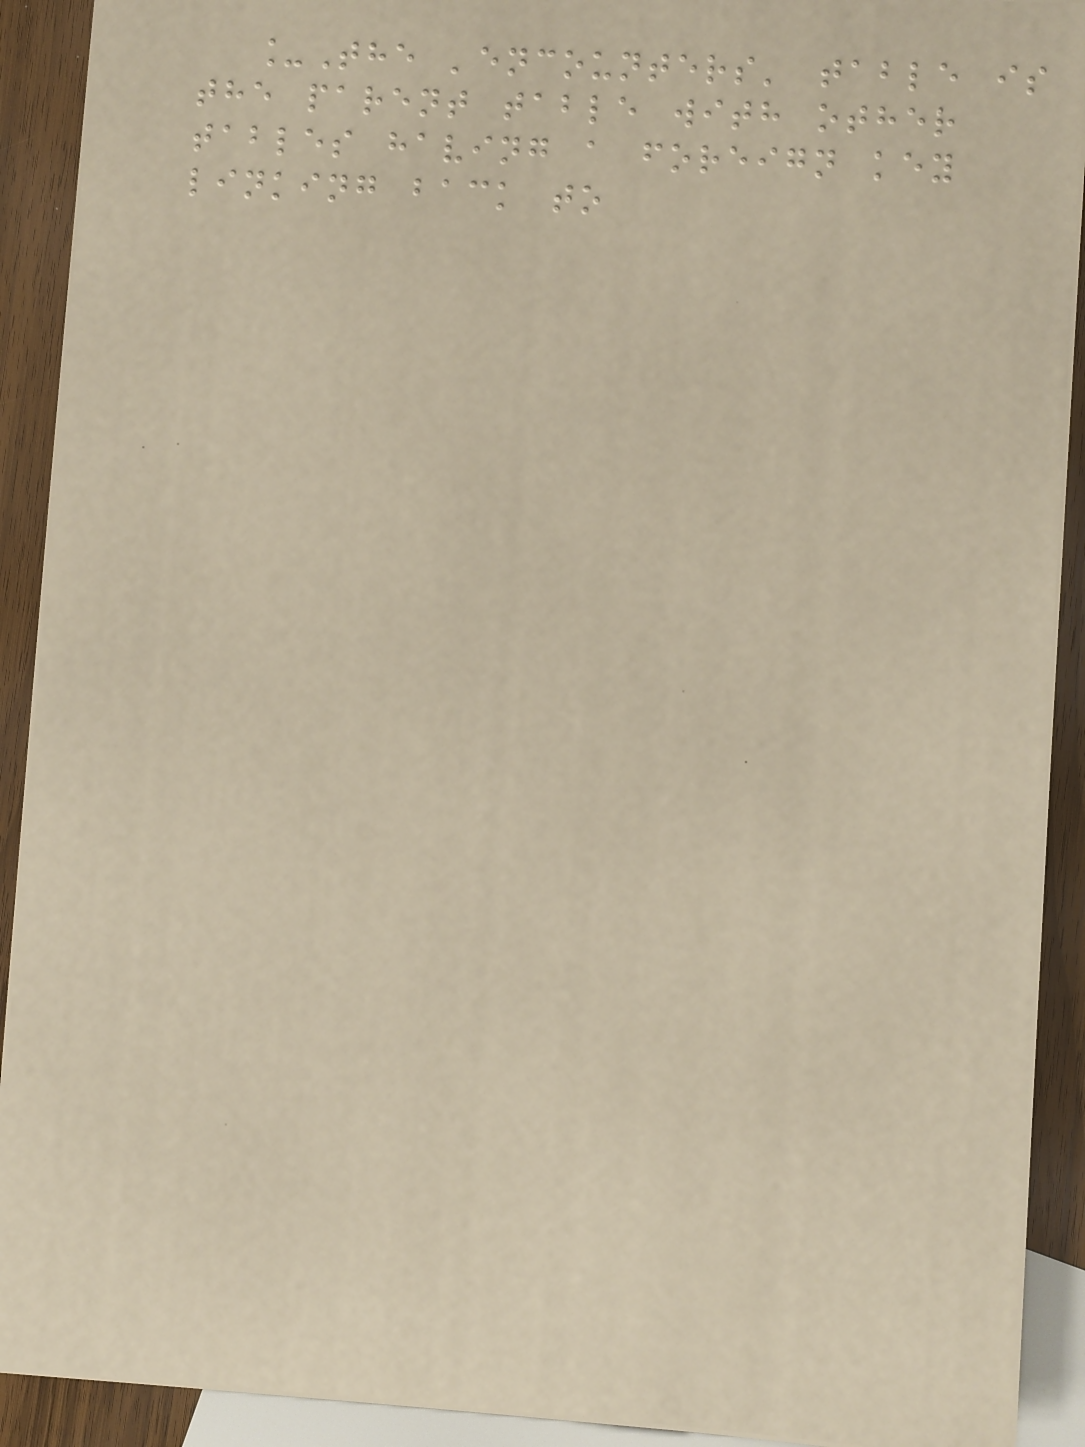_The 'encounters' table is
the parent table with other
tables having a foreign key
linking back to
